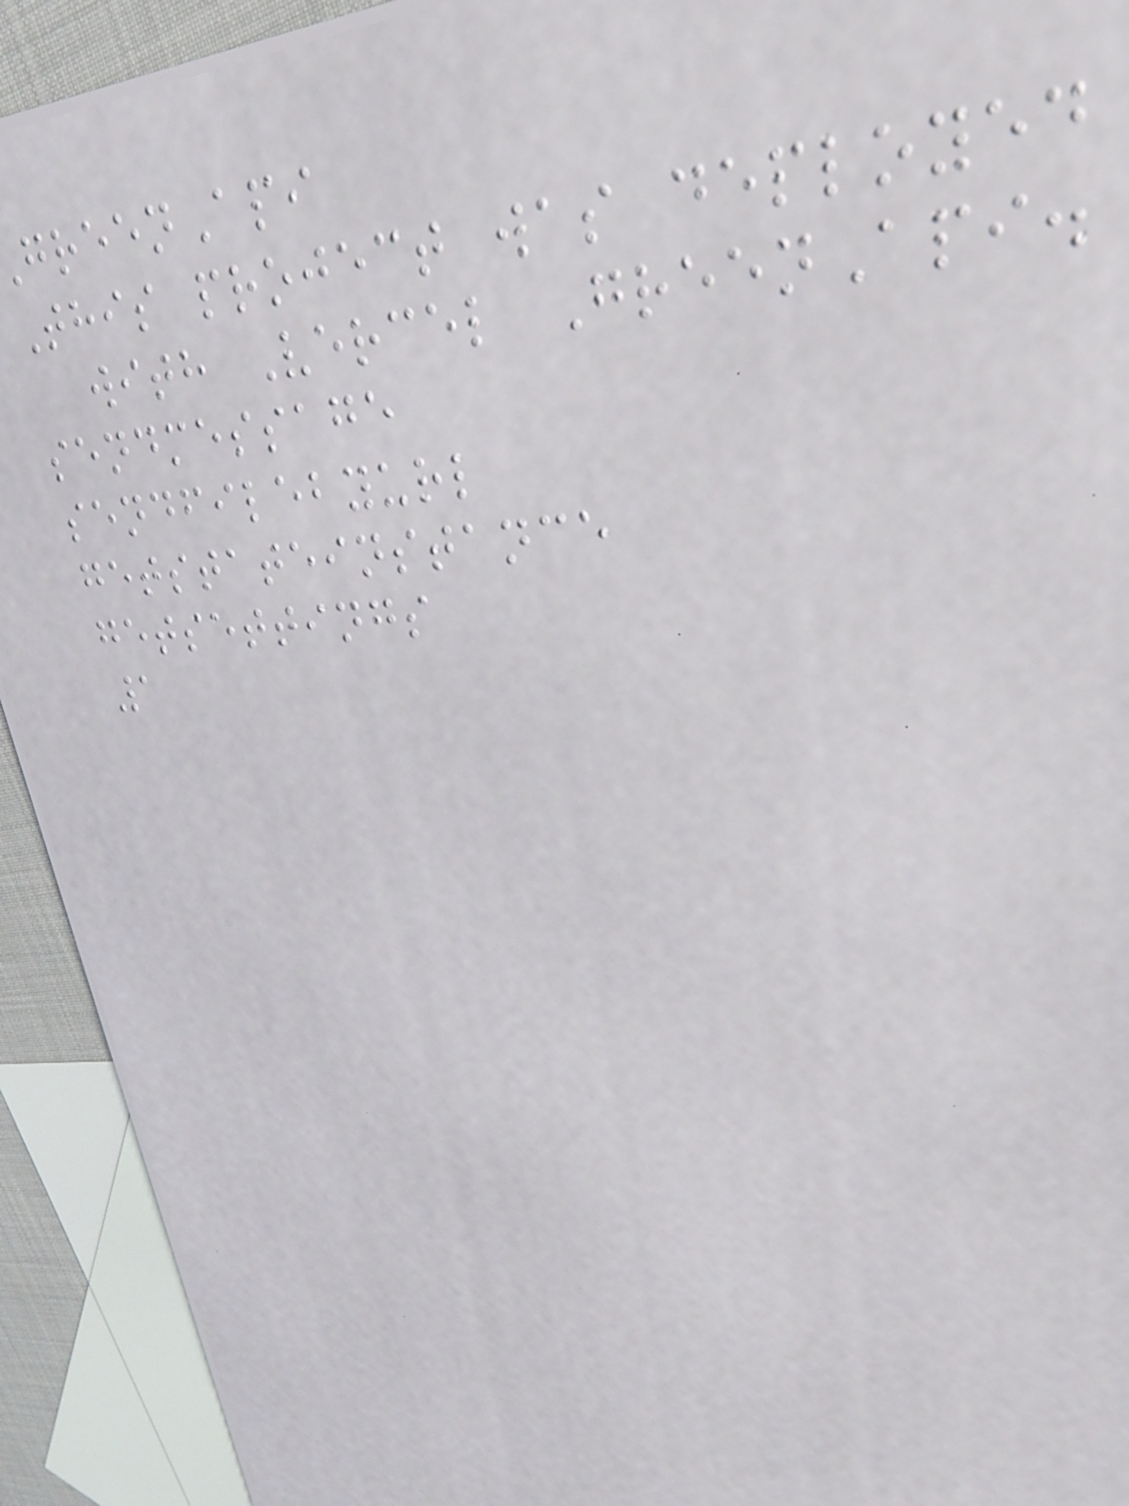reenApi
This project was deployed
with Vercel GreenApi.
sendmessage
sendfilebyurl
getstateinstance
getsettings
1
